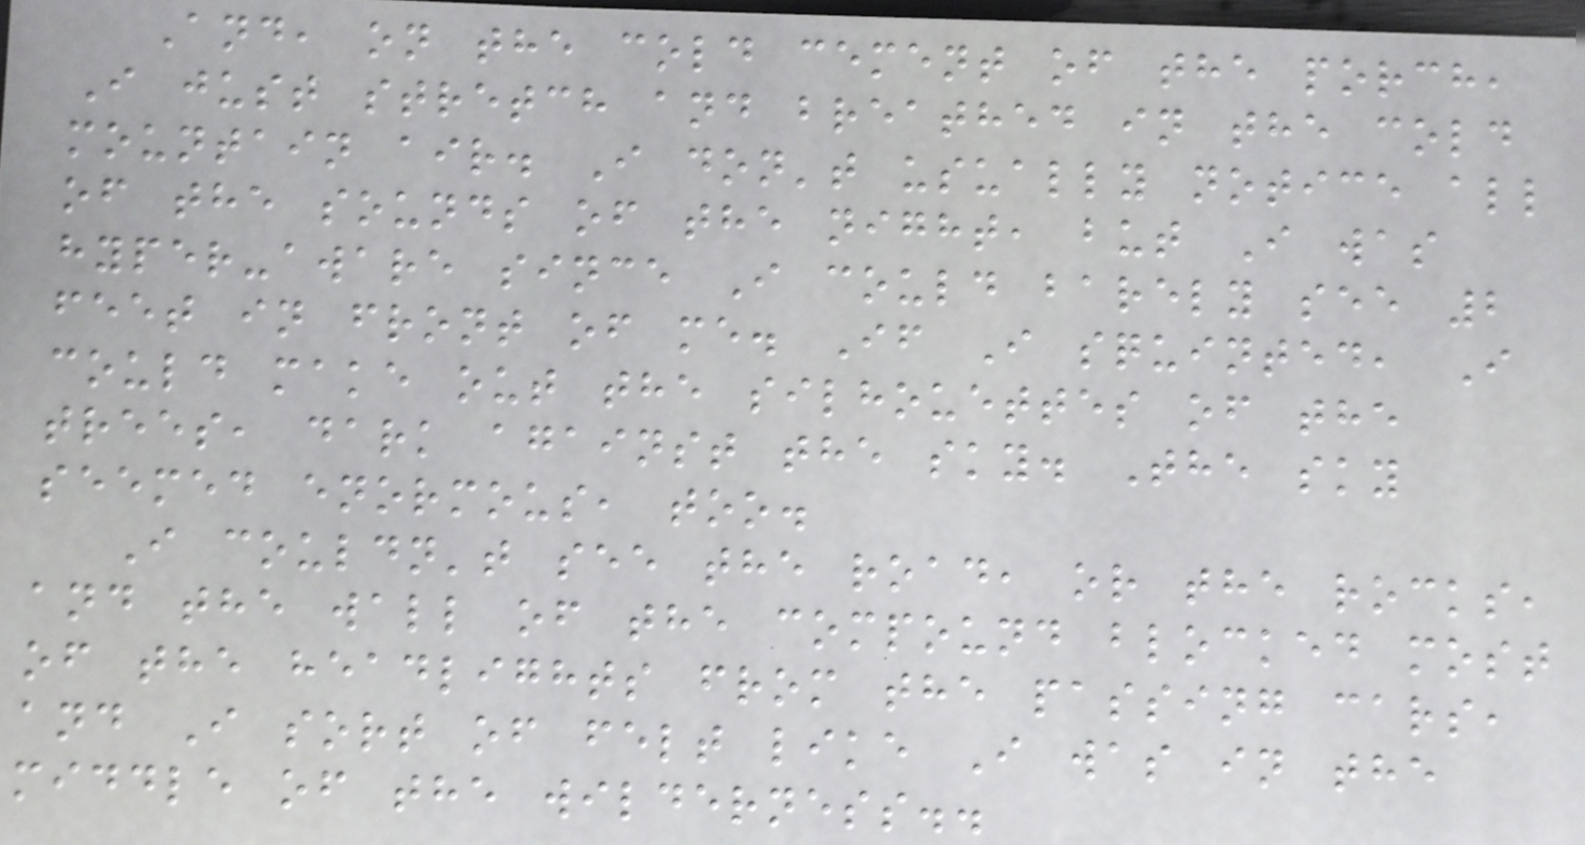And, on the cold cement of the porch,
I just stretch and breathed in the cold
mountain air. I don't usually notice all
of the sounds of the night, but I was
hyper-aware since I could barely see 2
feet in front of me. If I squinted, I
could make out the silhouettes of the
trees, dark against the sky. The sky
seemed enormous, too.
I couldn't see the road, or the rocks,
and the wall of the compound blocked most
of the headlights from the passing cars,
and I sort of felt like I was in the
middle of the wilderness..
